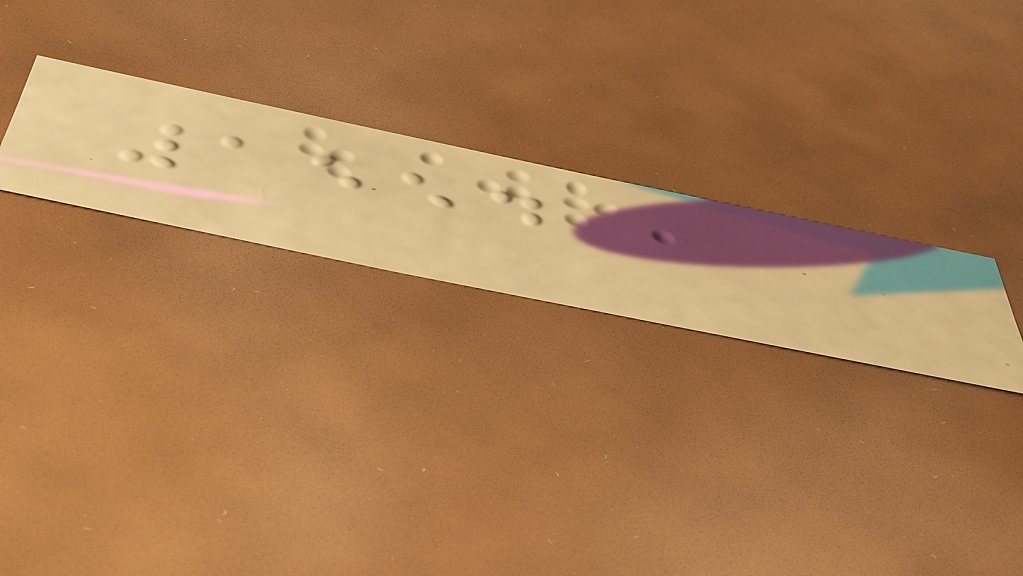1554
